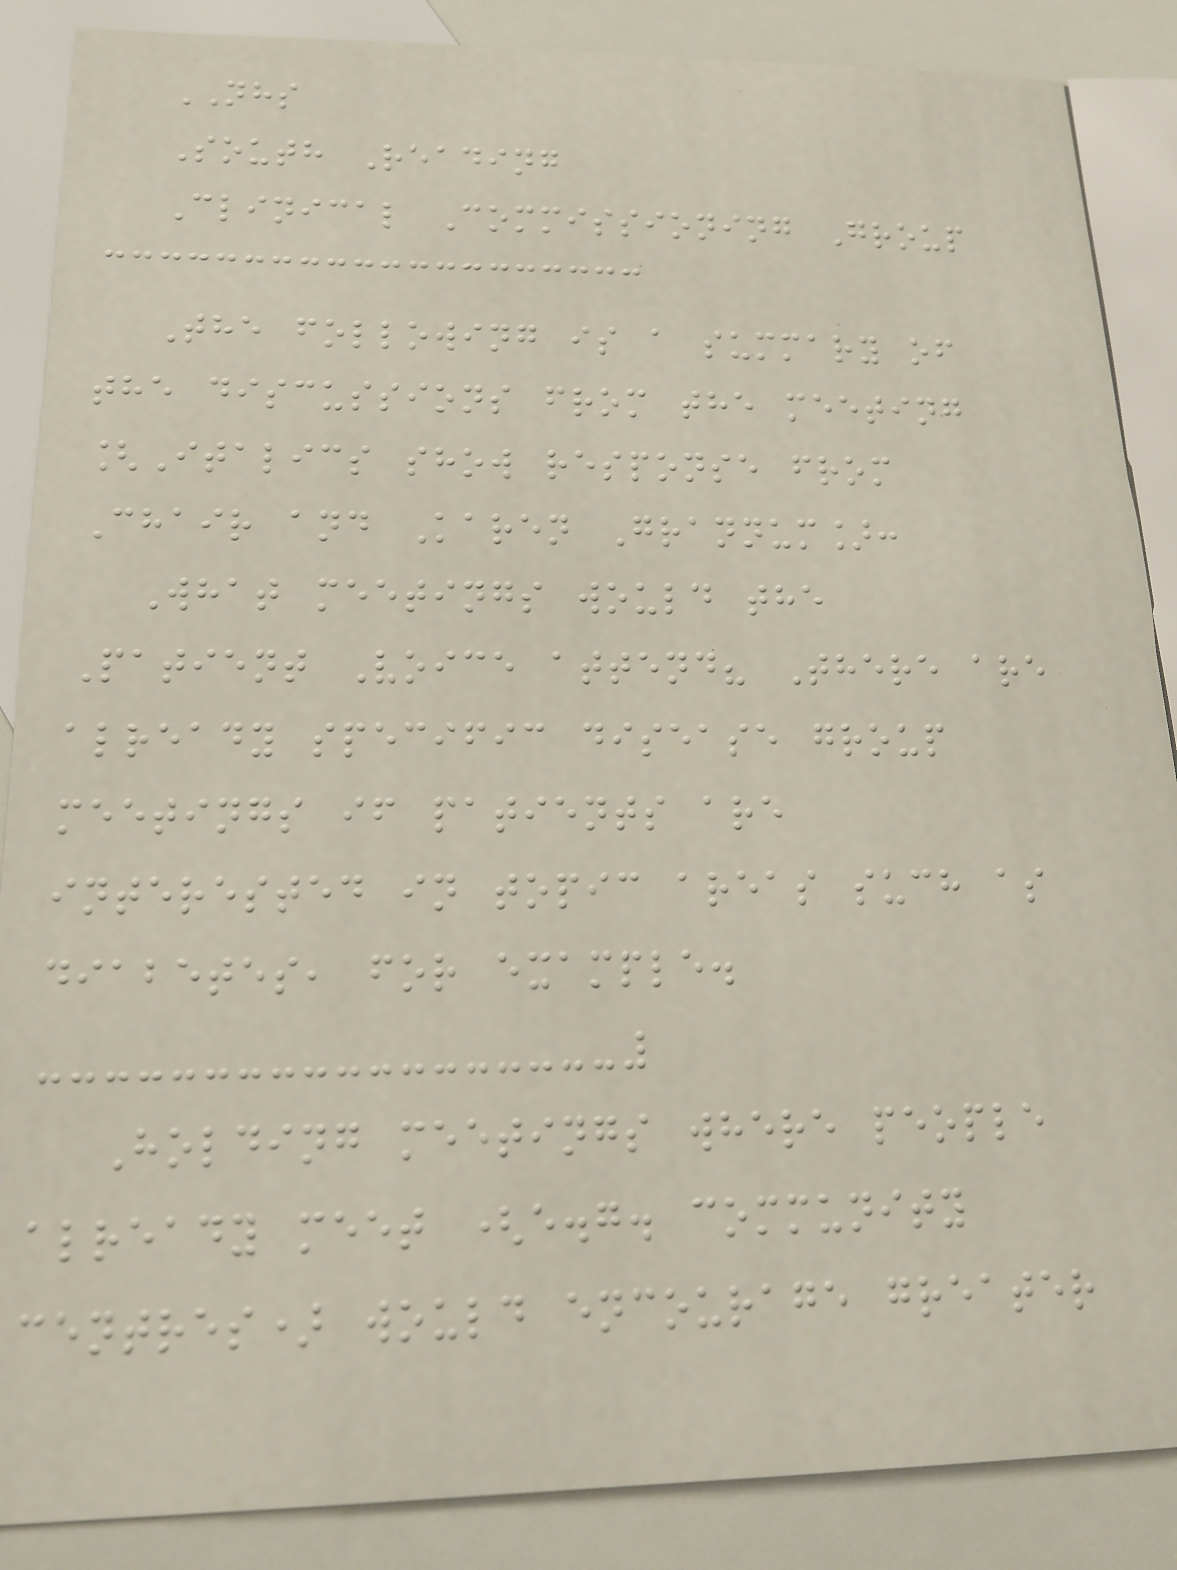NHS
South Reading
Clinical Commissioning Group
The following is a summary of
the discussions from the meeting
[Italics show response from
Chair and Karen Grannum]:
What meetings would the
Patient Voice attend? There are
already specific disease group
meetings if patients are
interested in topic areas such as
diabetes, for example.
Holding meetings where people
already meet (e.g. community
centres) would encourage greater
